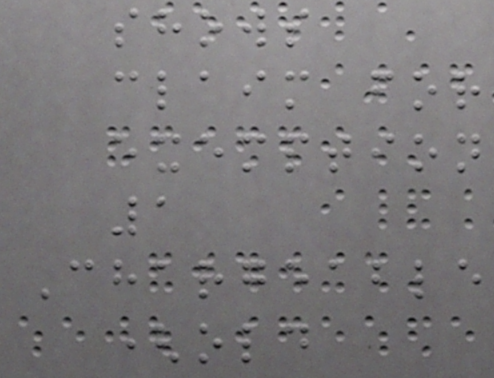shows
claim for
exemption
1
Chargeable
(old
